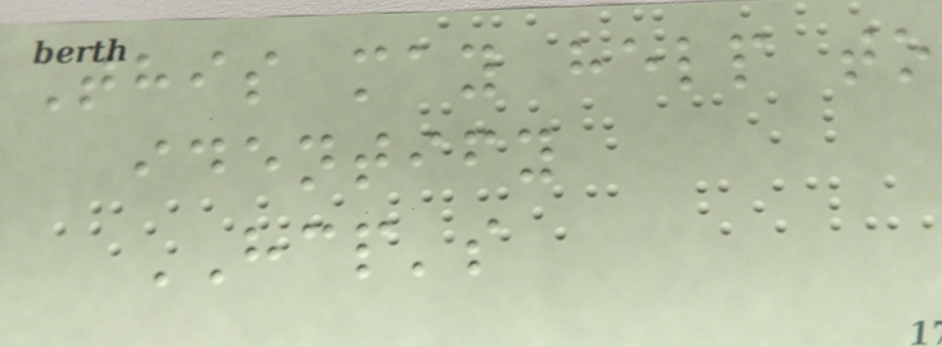This may help to
identify
HCP's
